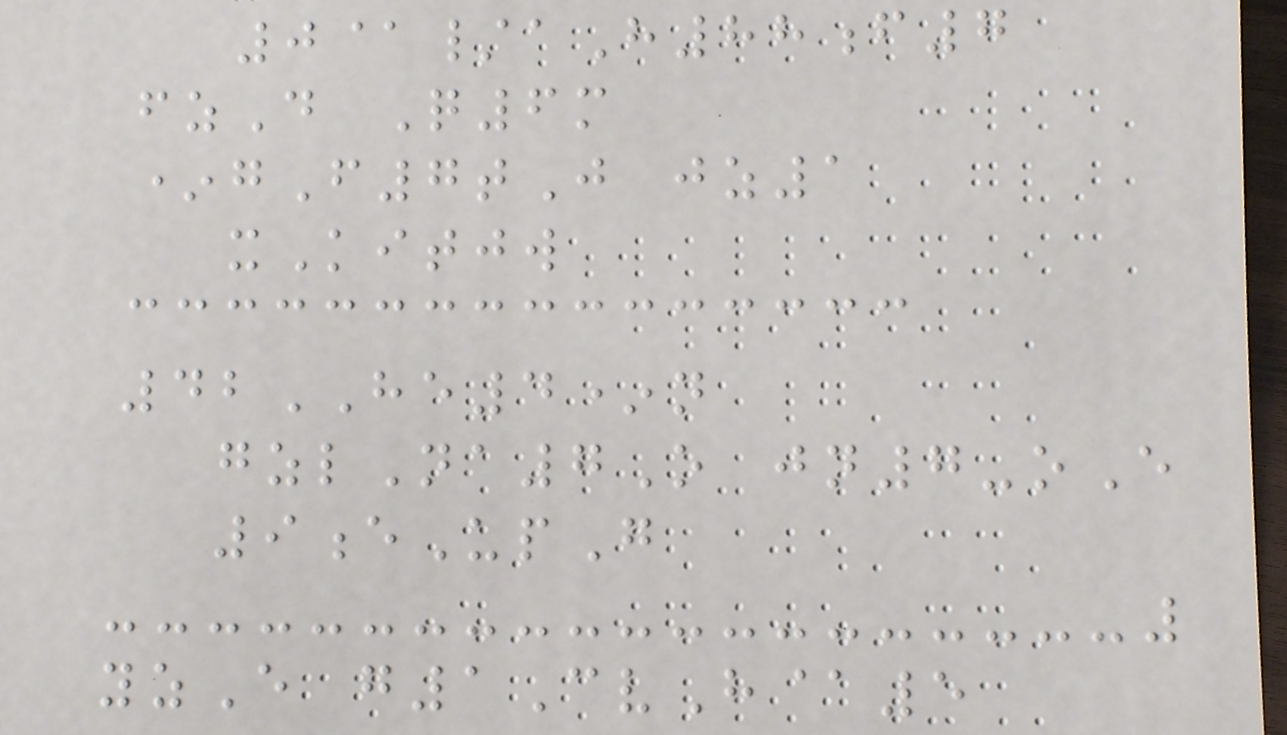0@/aH88f7
fzD Q6m
*gF7tJ jz1
xKitjw
42HE4*n
gzlNa7O jn7-oE
9eUpG
yzE g1CvH@5
